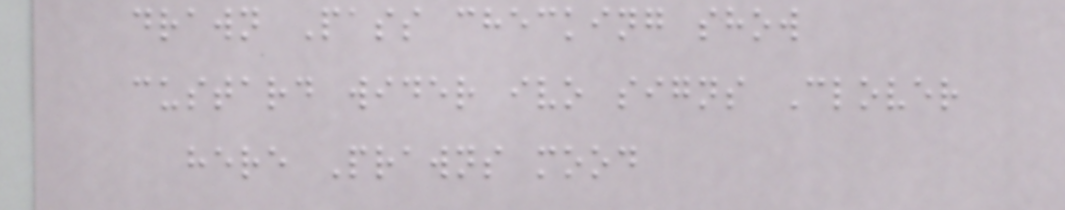drawn Pass checking show
custard wider ivo signs Clover
here Prawns mood
